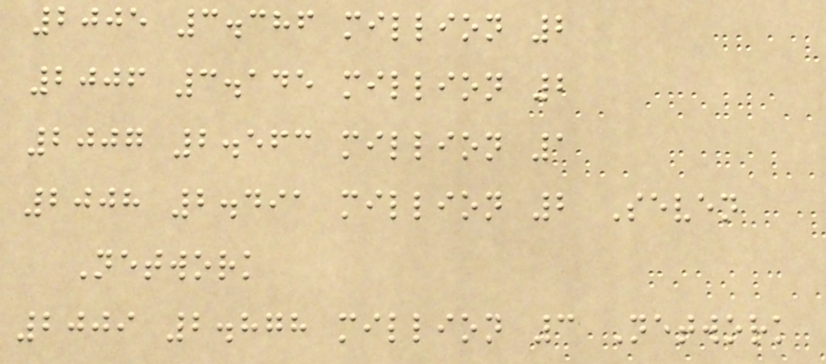2005 3.386 million 2
2006 3.145 million 2
2007 2.563 million 1
2008 2.491 million 2 Seven
Network
2009 2.878 million 3 Network
